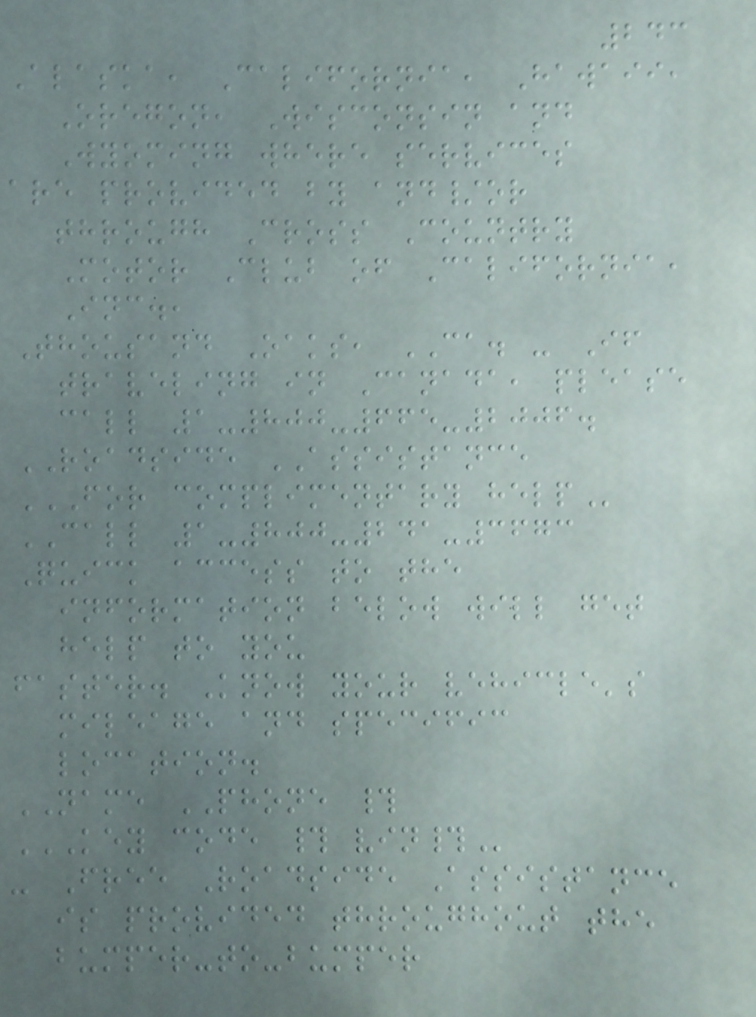243
Alaska, California, Hawaii,
Oregon, Wisconsin and
Wyoming where services
are provided by and/or
through Cross Country
Motor Club of California,
Inc.,
Thousand Oaks, CA. - If
traveling in Canada, please
call 1-800-665-2006.
ROADSIDE ASSISTANCE
FOR COMPLIMENTARY HELP
CALL 1-800-241-3673
Quick access to the
information below will get
help to you
faster. Know your vehicle's
mileage and specific
location.
NAME PHONE #
KEY CODE # VIN#
- Free Roadside Assistance
is provided throughout the
bumper-to-bumper
